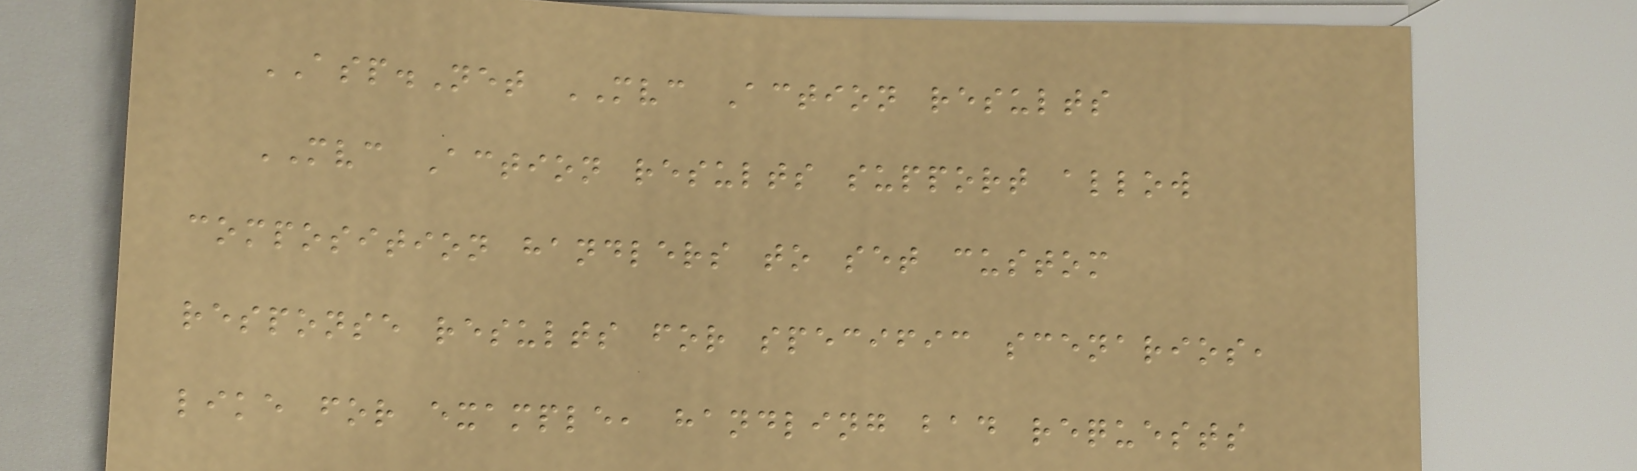ASP.Net MVC Action results
MVC Action results support allow
composition handlers to set custom
response results for specific scenarios,
like for example, handling bad requests
